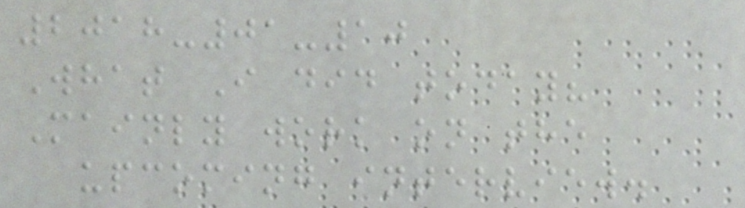2018-01-10
What I did today?
Mainly work on the
upcoming interview.
